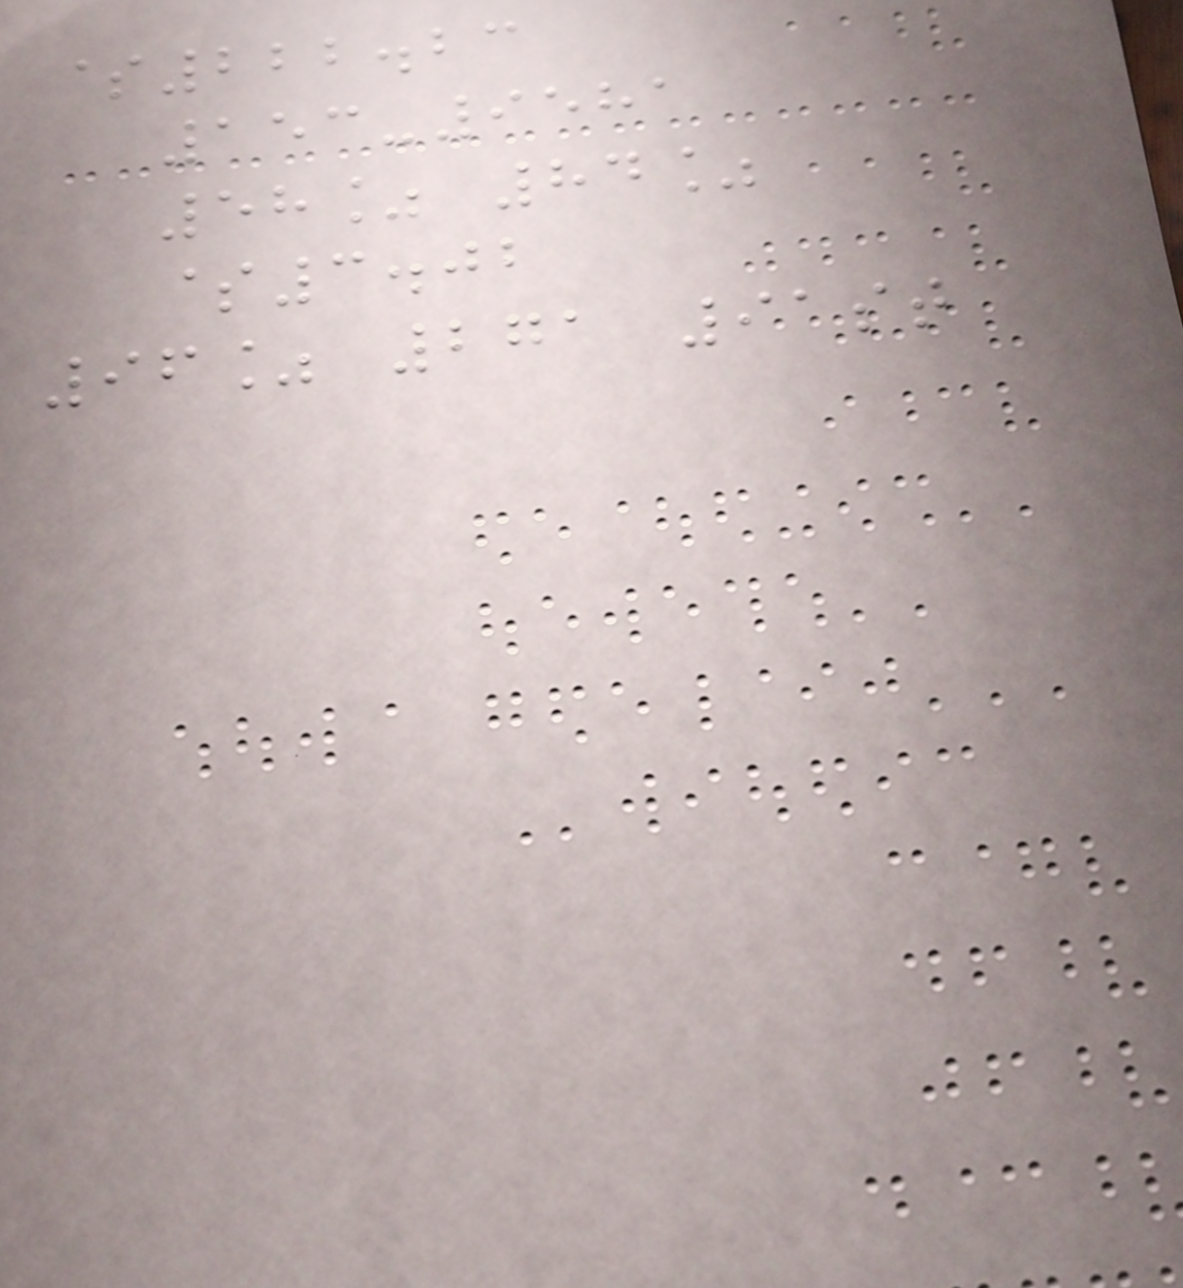$222.23
153-9581
58% 84%
$3.02
96% 271 91st
